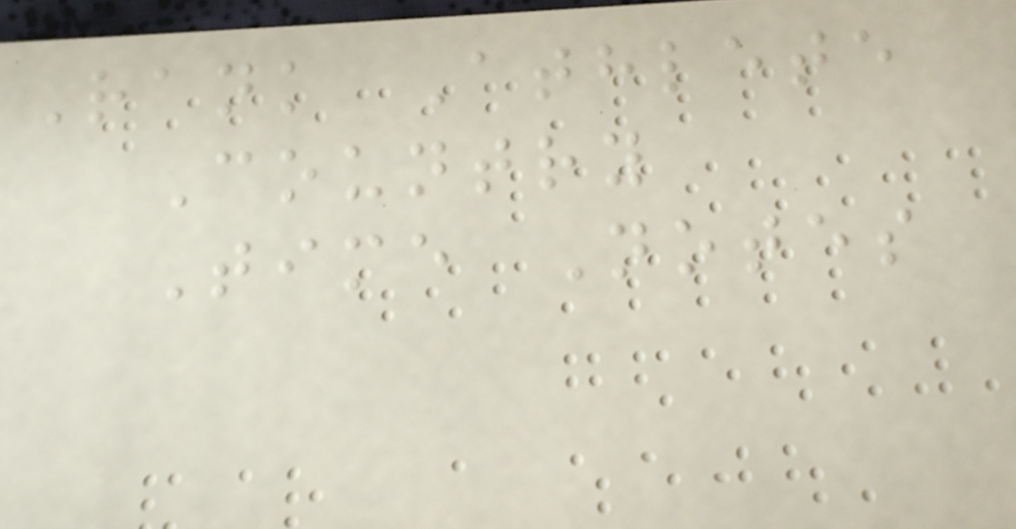Rank Athlete
Country
Time Notes
